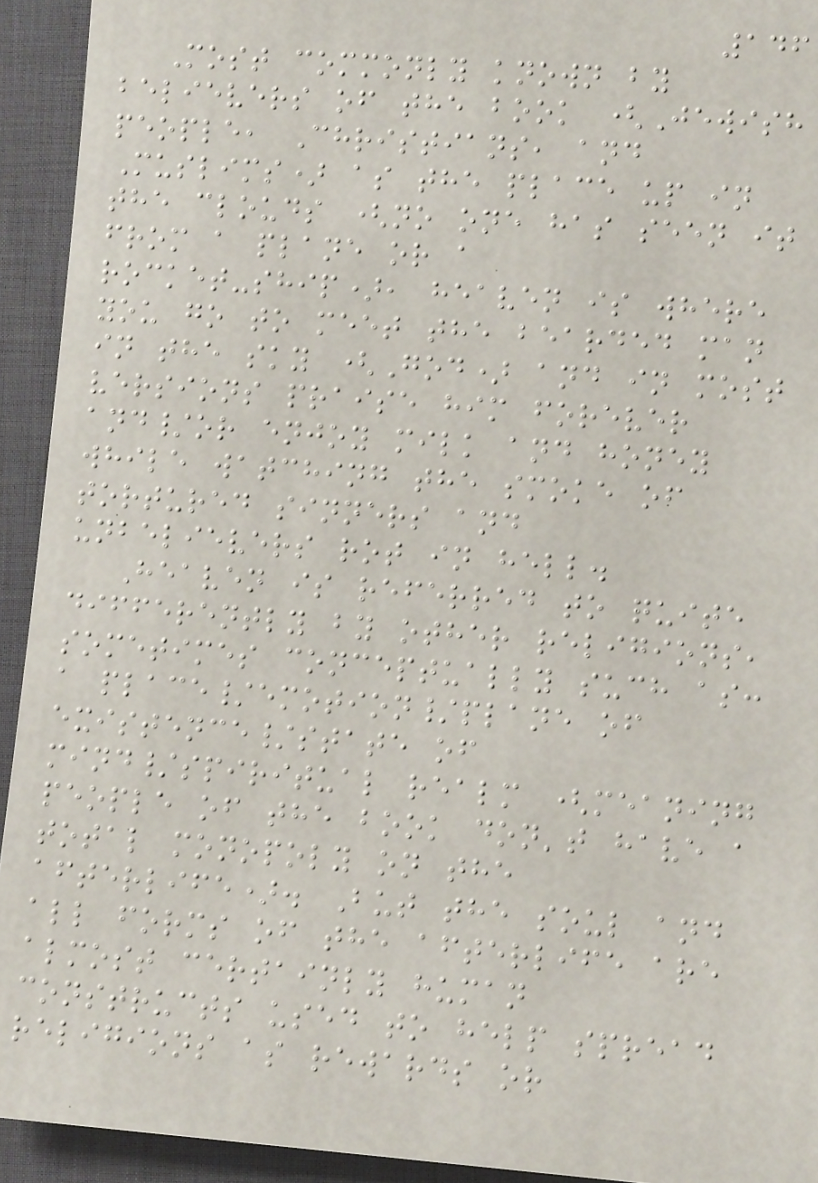146
Most commonly known by
believers of the book (Jewish
people, Christians, and
Muslims) as the place up in
the clouds (no one has seen it
from a plane or a
rocket-ship), heaven is where
you go to meet the bearded man
in the sky (God) and in most
versions praise him forever
and/or enjoy milk and honey
while watching the smoke of
tortured sinners and
unbelievers rot in hell.
Heaven is referred to quite
differently by other religions,
sometimes conceptually such as:
a place/emotion/plane of
existence/state of
mind/spiritual realm (meaning
people of the book don't have a
total monopoly on the
afterlife). But the soul and
all forms of the afterlife are
almost certainly human
constructs used to help spread
religions as rewards or
